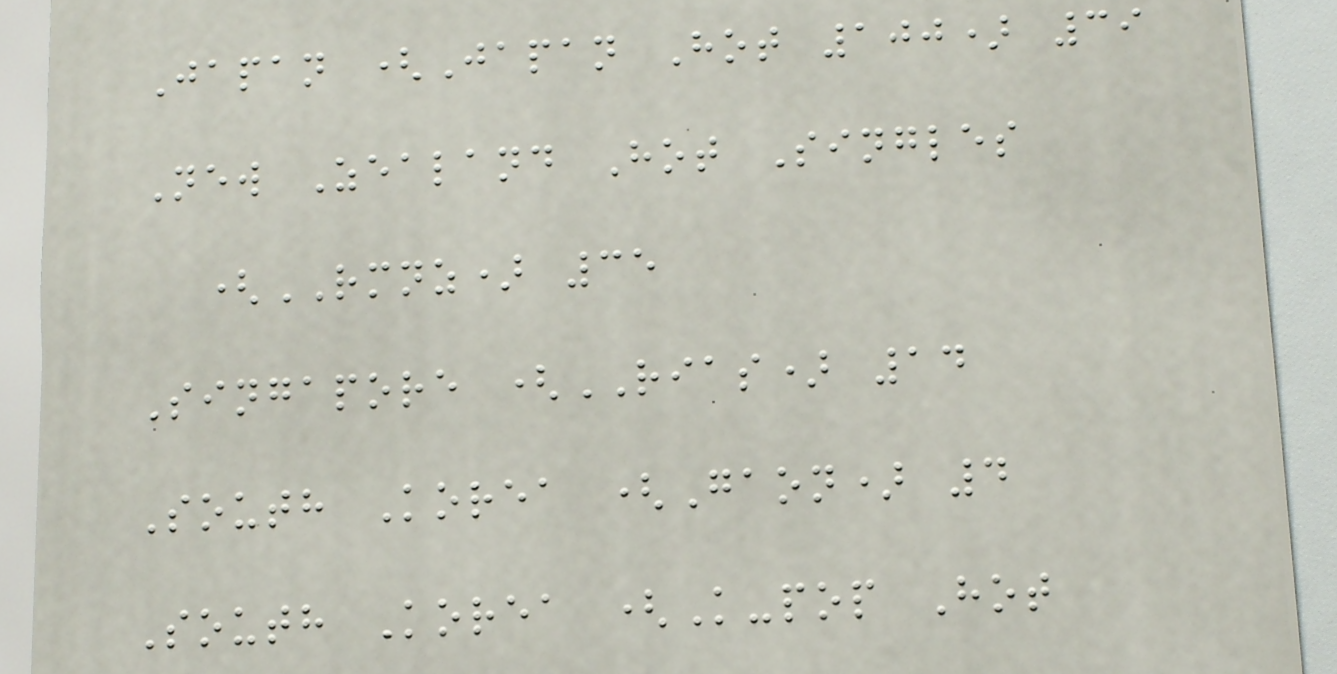Japan (Japan Hot 100) 39
New Zealand Hot Singles
(RMNZ) 35
Singapore (RIAS) 14
South Korea (Gaon) 4
South Korea (K-pop Hot
